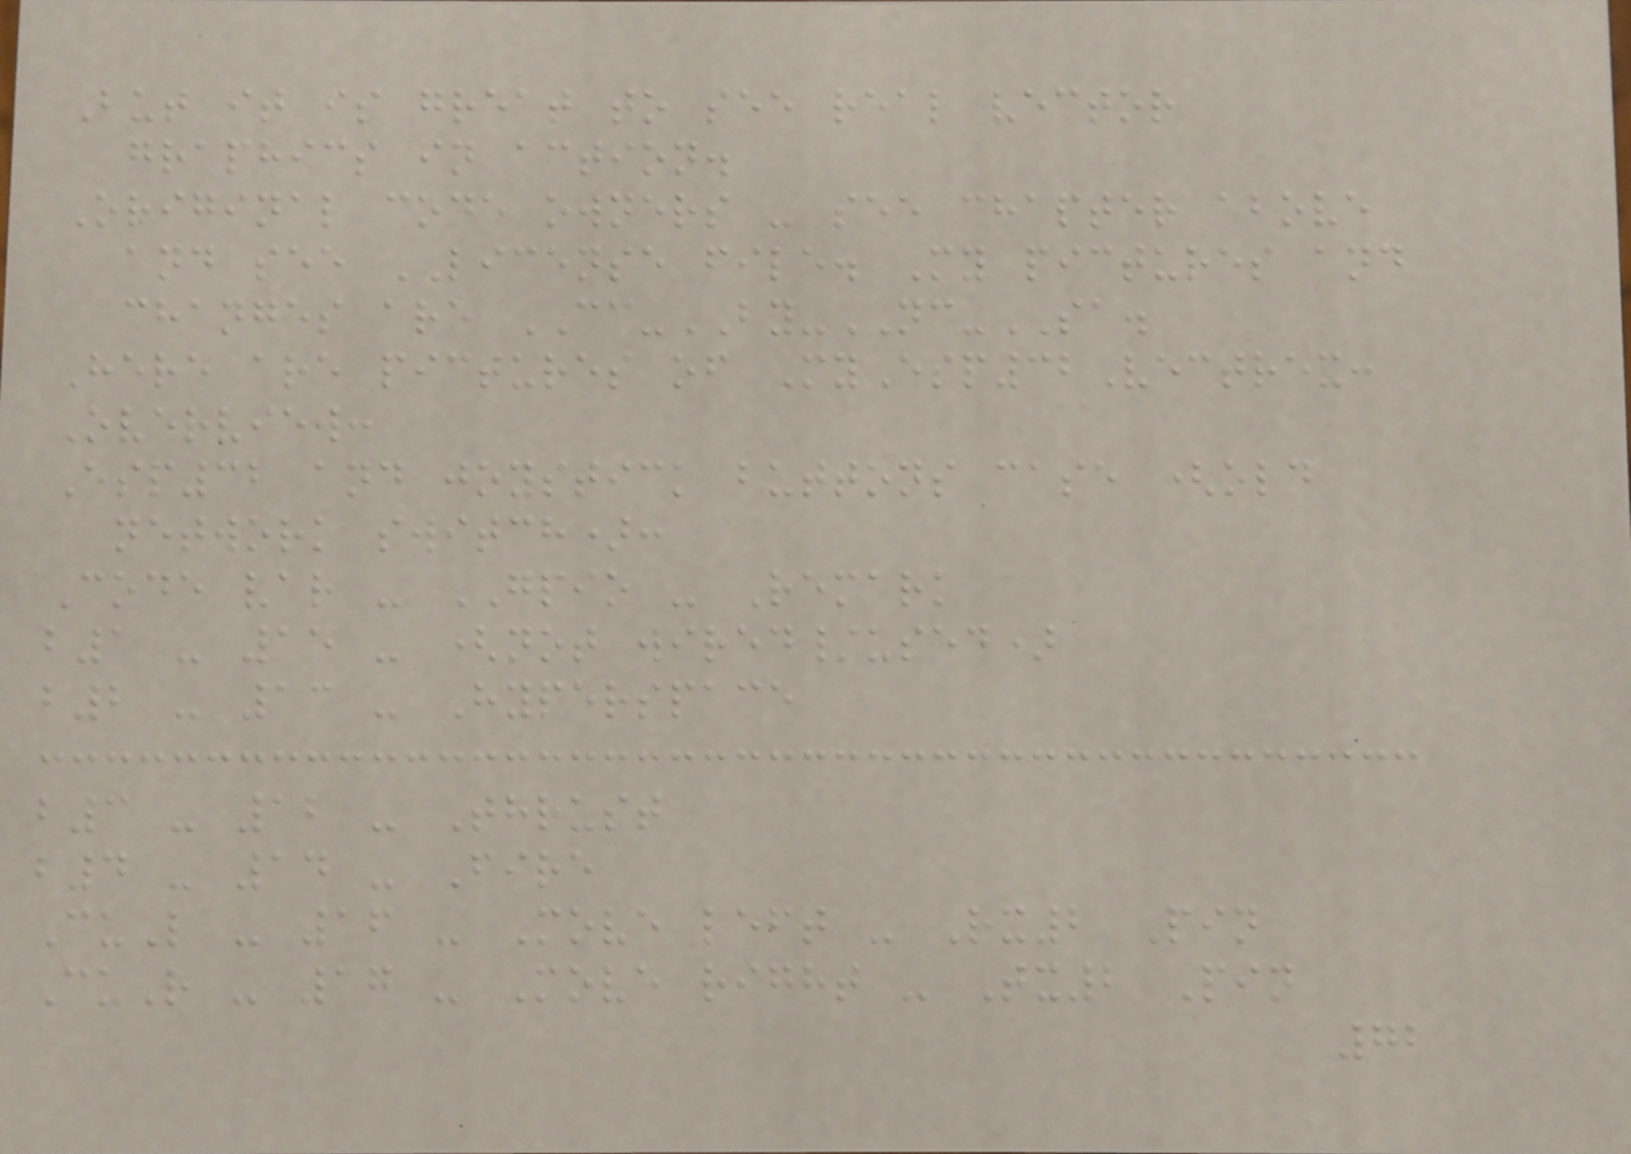But it is great to see real vector
graphics in action.
Original code owners - see chapter above
and see LICENSE file. My pictures and
changes are CC-BY-NC-SA.
Here are pictures of MyEsp32Vectrex:
Overview:
Esp32 and joystick buttons case (old
network switch):
Code var - GPIO - Remark
b1 - 15 - (not wired/used)
b2 - 13 - Hyperspace
b3 - 12 - Thrust
b4 - 14 - Fire
CuL - 16 - Move left - Rx2 Pin
CuR - 17 - Move right - Tx2 Pin
72
